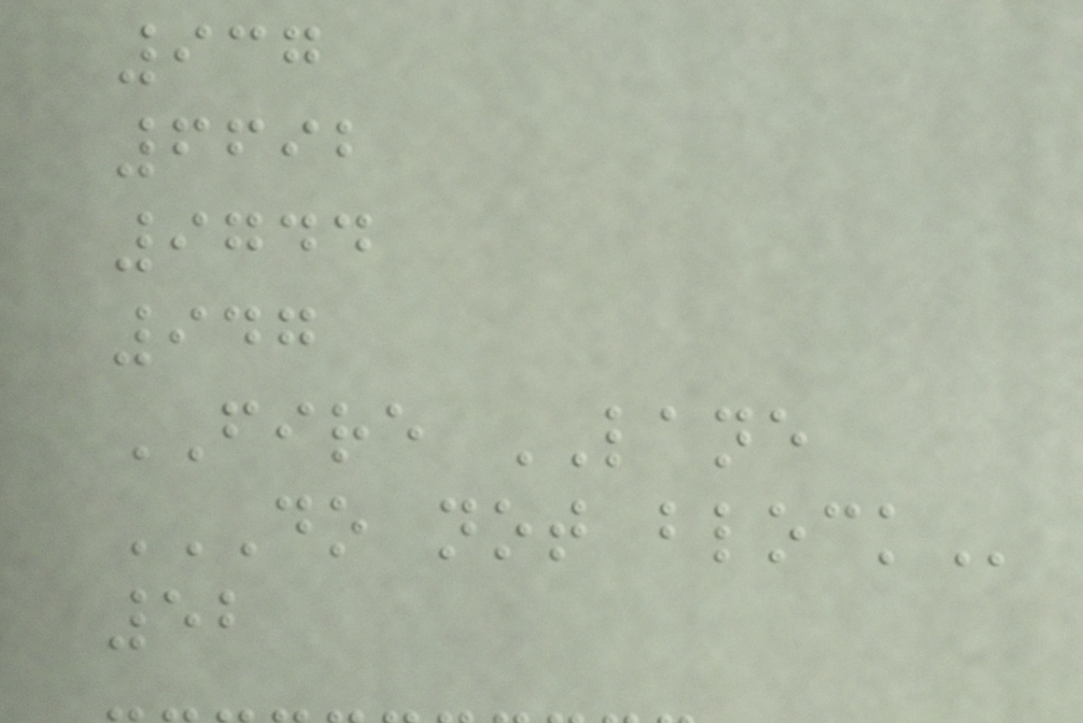937
6692
9744
947
FIRE LANE
DO NOT BLOCK
52
